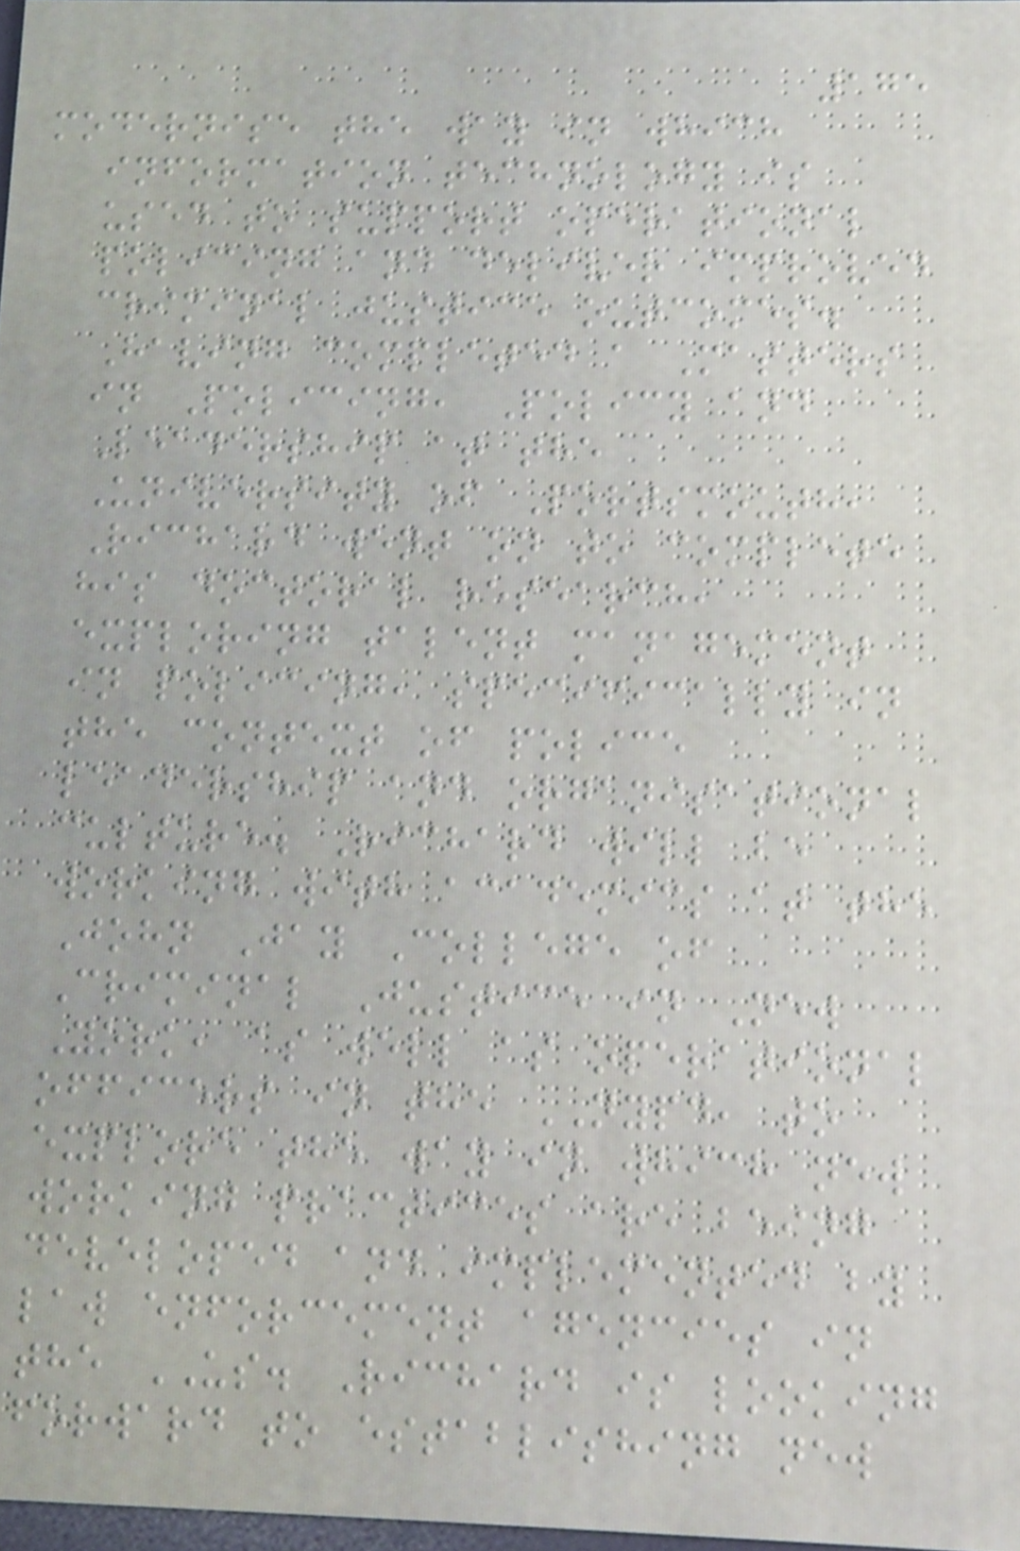175
modernise the way in which
information technology is
used to support operational
policing and deliver improved
criminal justice outcomes.
Having completed a Masters
in Policing, Policy and
Leadership at the
University of Portsmouth,
Richard went on to complete
his doctoral research,
exploring talent management
in policing, specifically in
the context of police
leadership and organisational
culture. Richard will be
working with academics at the
John Jay College of
Criminal Justice in New
York, as well as operational
officers in the NYPD, to
explore the way in which new
working practices are being
developed and implemented by
law enforcement agencies in
the US. Richard is looking
forward to establishing new
